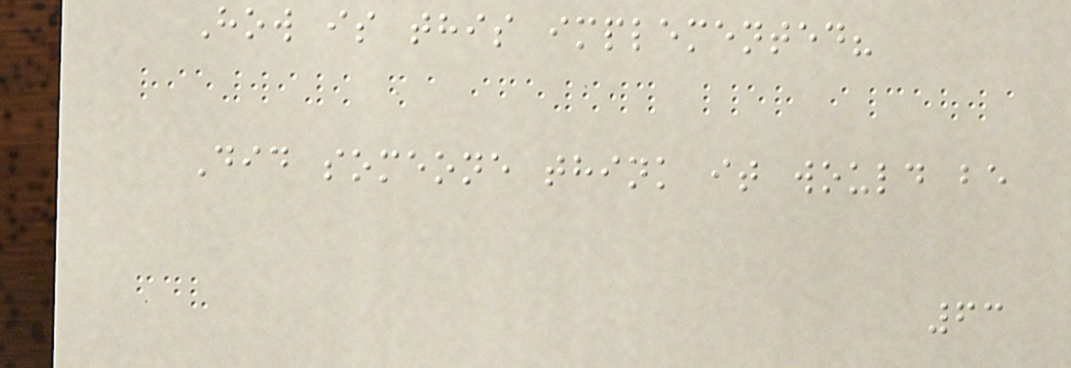How is this implemented?
Did someone think it would be
63
